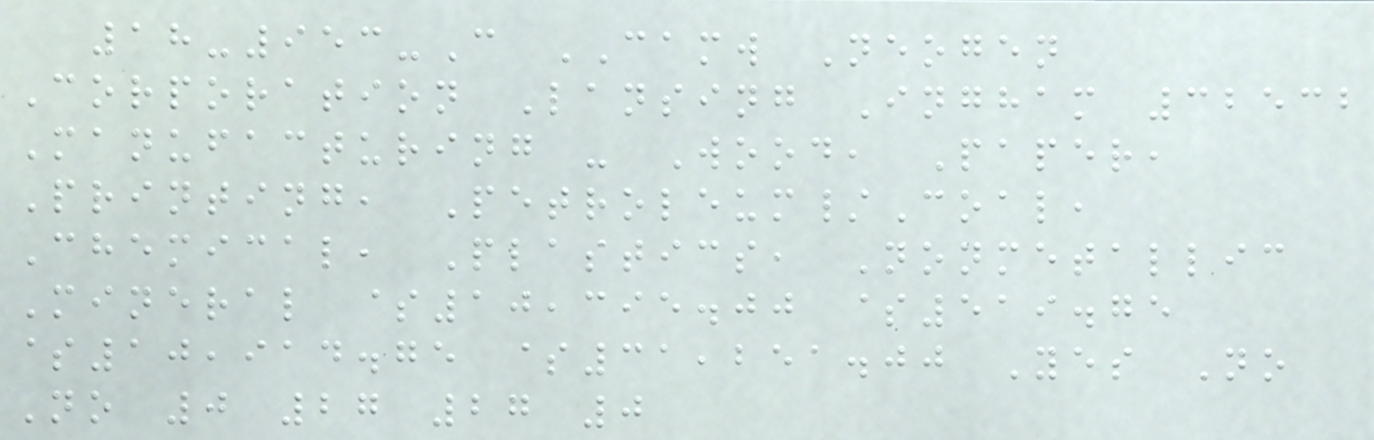18-953-C CAMW Neogen
Corporation Lansing Ingham 32532
Manufacturing - Wood, Paper,
Printing, Petroleum/Coal,
Chemical, Plastics, Nonmetallic
Mineral $10,395.00 $519.75
$10,914.75 $31,251.00 Yes No
No 0 27 27 0
